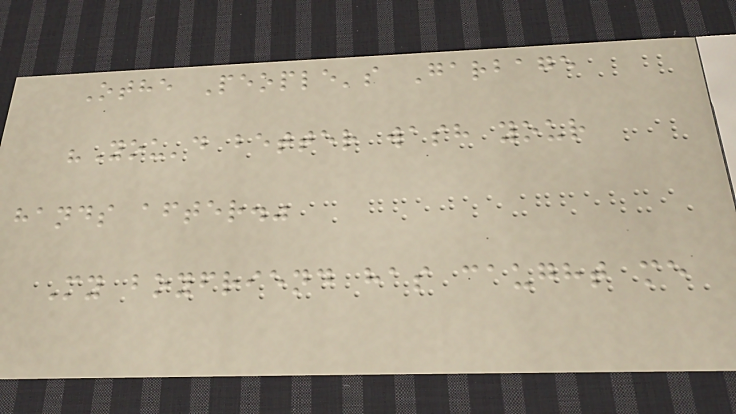Othe People's Garbage
"You'd better wash your
hands after."
My boyfriend has caught me
